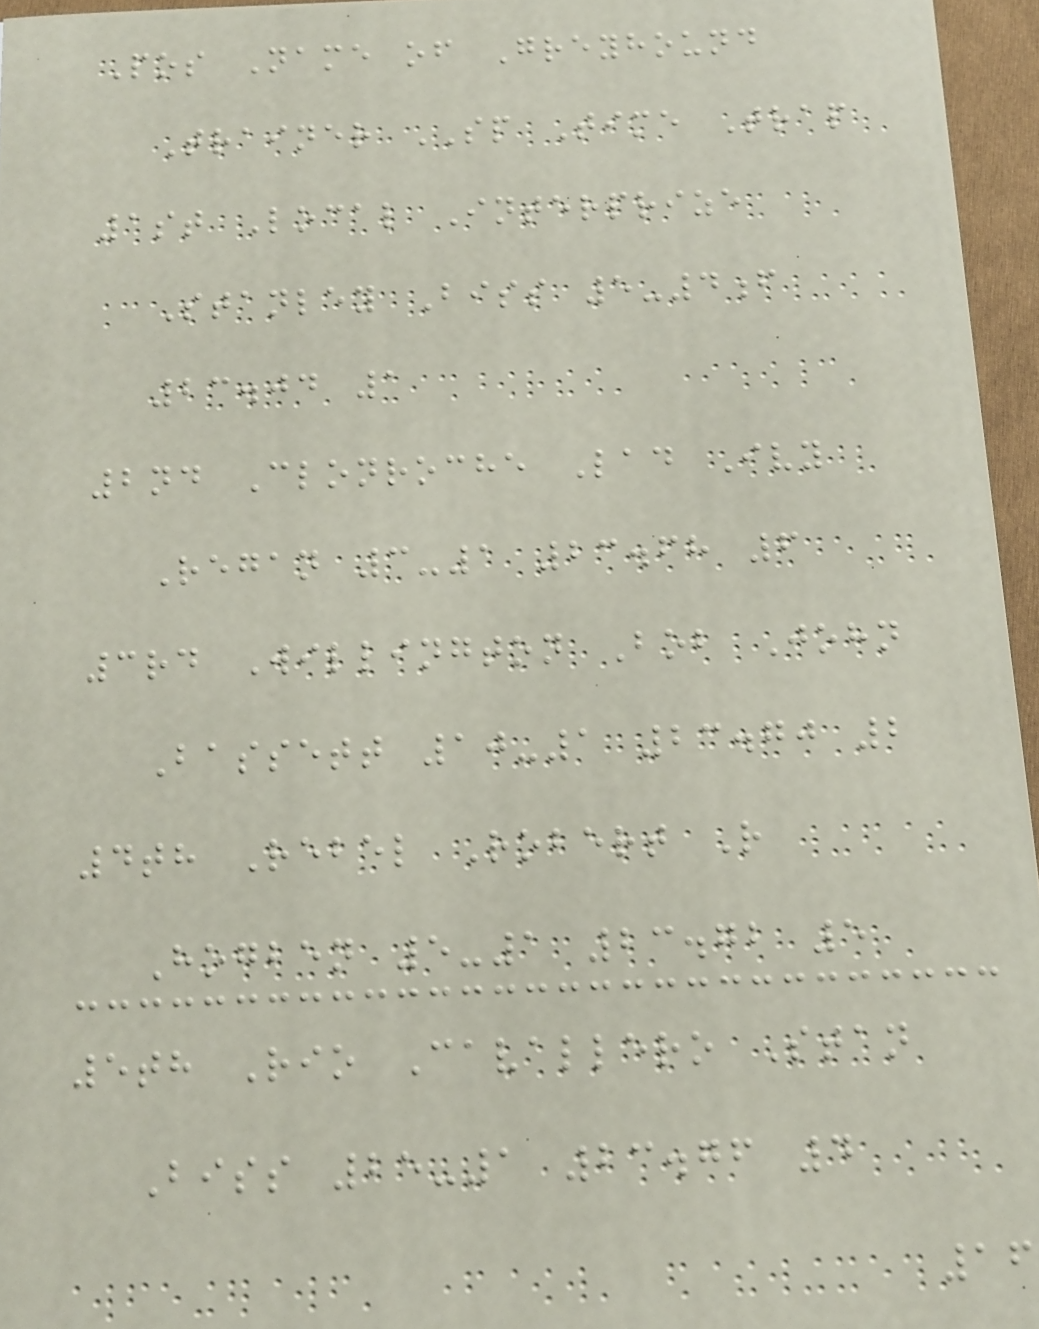Pos Name of Greyhound
Trainer SP Time Trap
1st Local Interprize
Stanley Biss 5-4f
23.04 1
2nd Clonroche Lad Ivy
Regan 3-1 23.68 6
3rd Willington Bob John
Bassett 10-1 23.70 2
4th Rebel Robert R
Hogben 5-1 23.72 5
5th Rio Cavallero Stan
Biss 25-1 23.76 4
16
